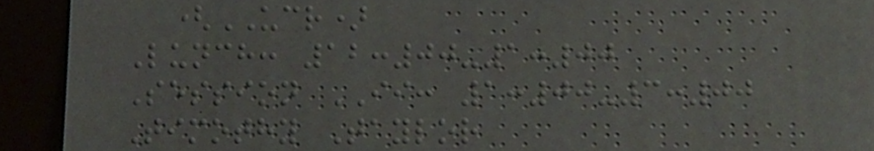(UCR)
Lunch: 12:00-1:00
Session II: 1:00-3:00
Timothy Taylor
